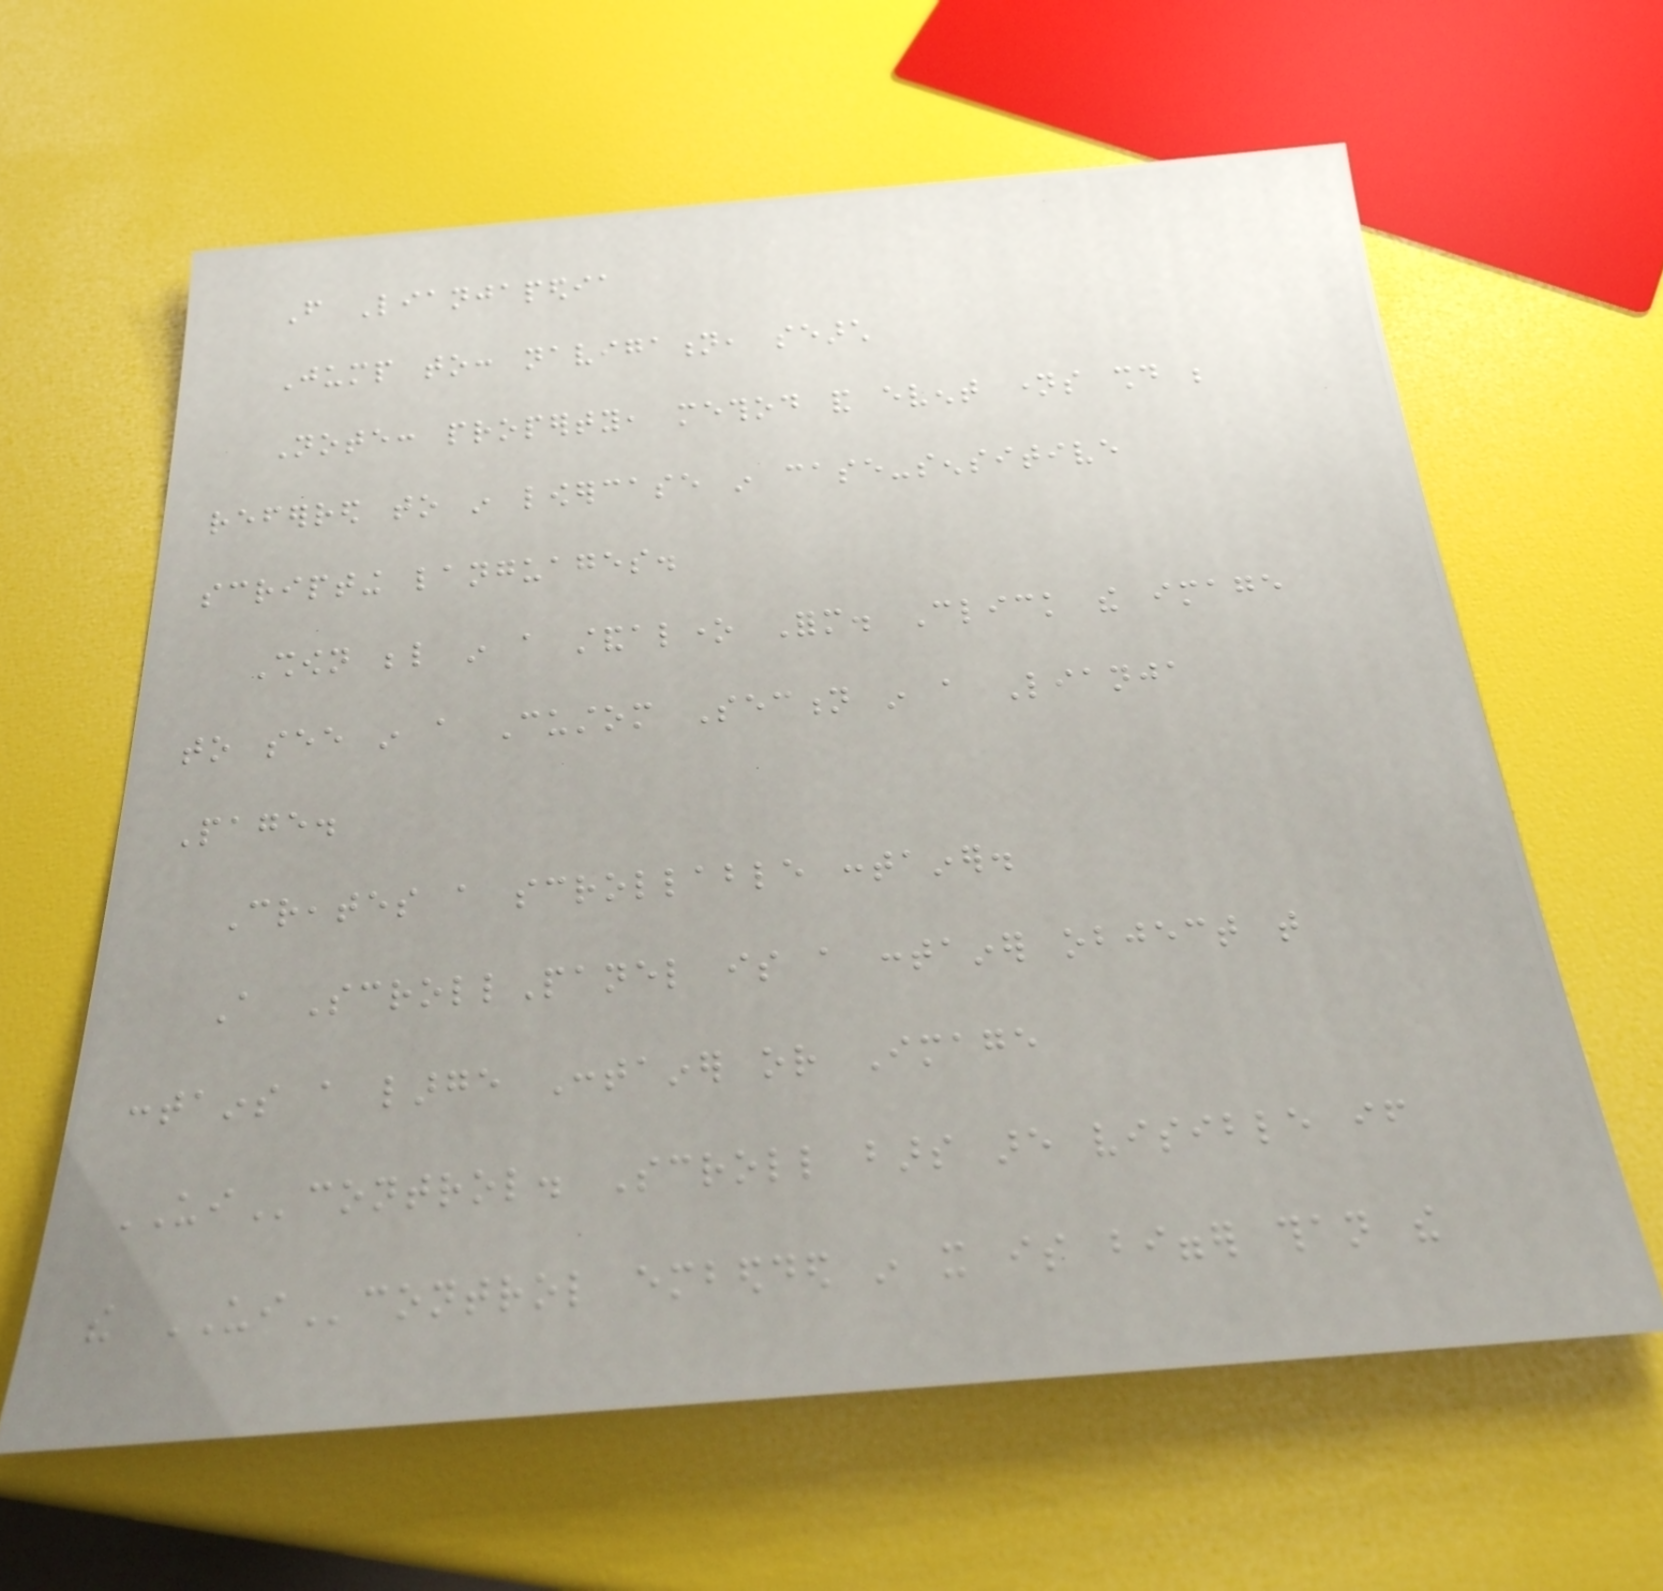From Lianjapedia
Jump to: navigation, search
Note: property, method and event names should be
referred to in lowercase in case-sensitive
scripting languages.
Shown below in a standalone Form. Click the image
to see in a Custom Section in a Lianja
Page.
Creates a scrollable container.
A ScrollPanel is a container object that
contains a large Container or Image
UIcontrol. Scroll bars are visible if
the UIcontrol embedded in it is bigger than the
